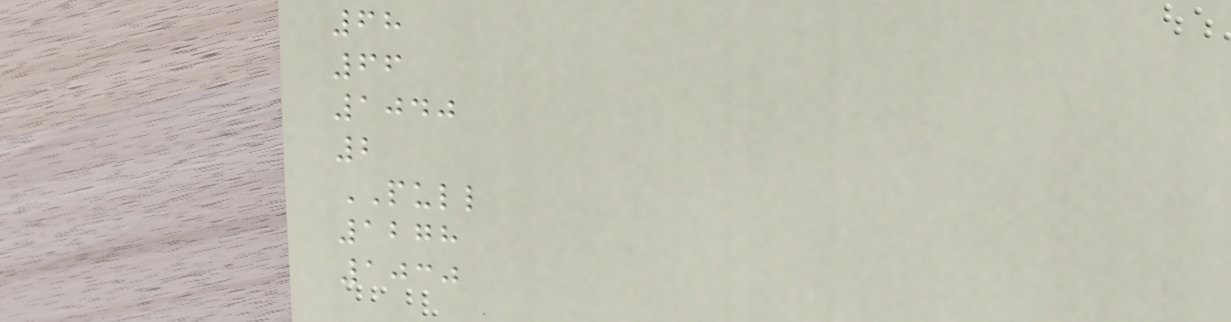68
66
1040
2
PULL
1278
1030
